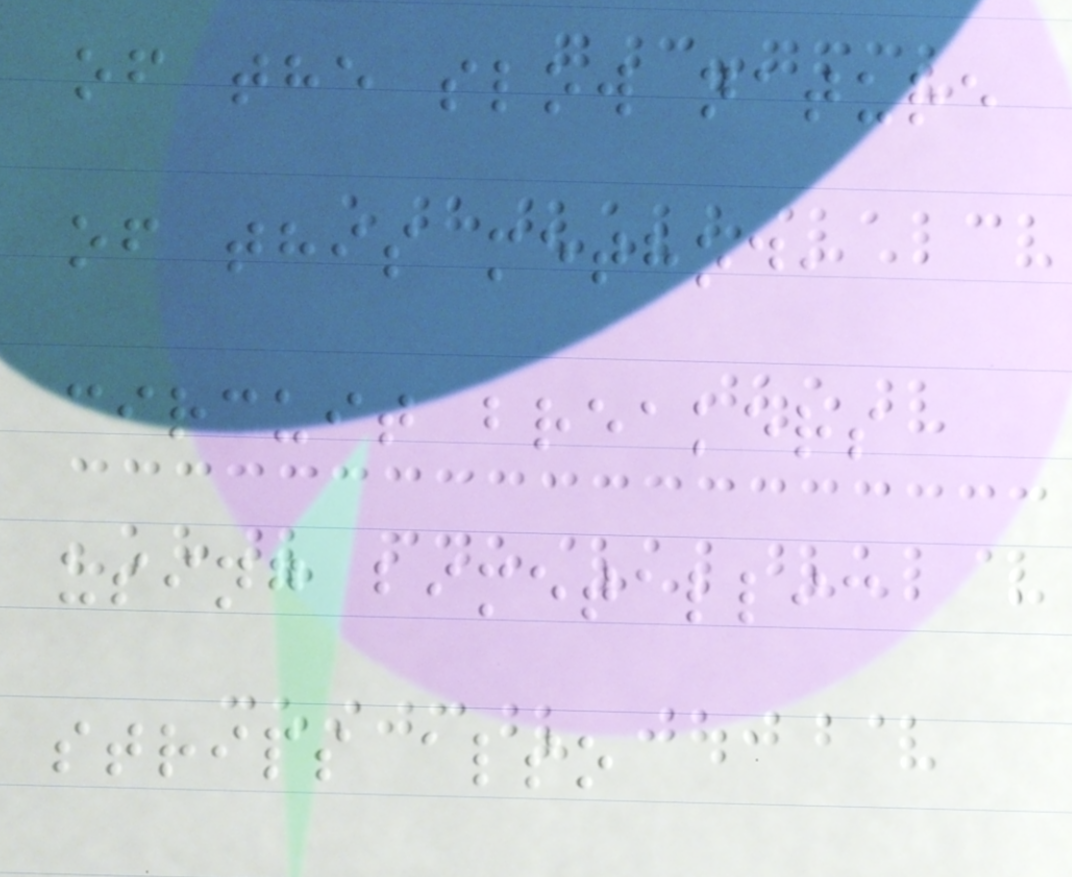of the slow nature
of this method,
circuit breakers
using bimetallic
strips also
